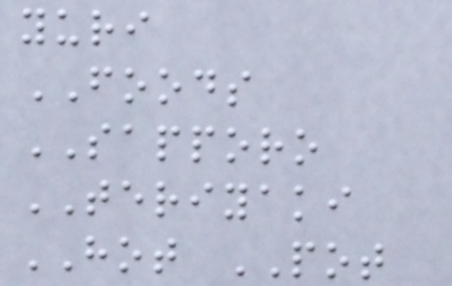yuri
FOODS
SAPPORO
TERIYAKI
HOT POT
